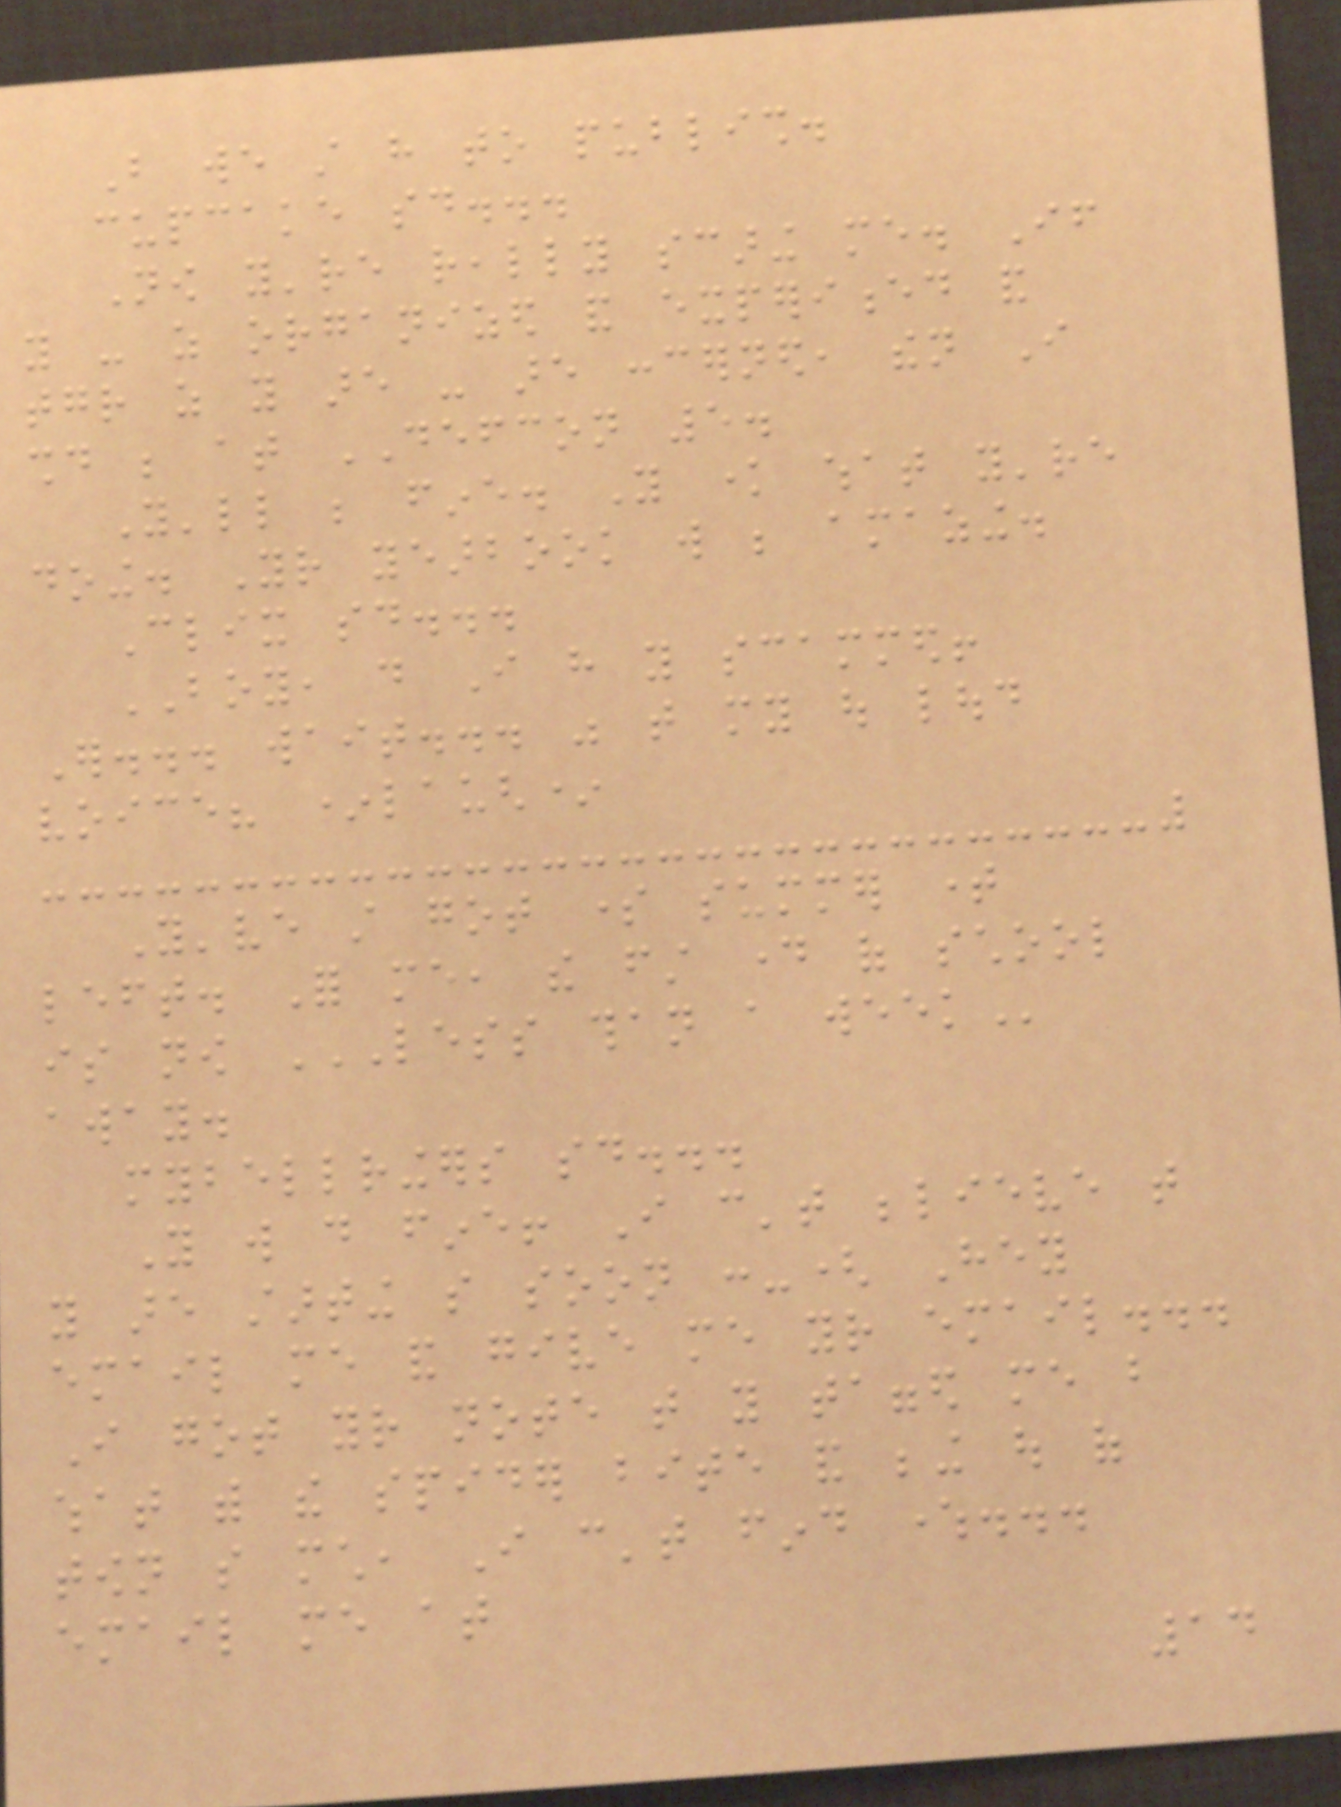But we still have to publish.
cupcake said...
Now you're really scaring me. If
you - as organized and experienced and
together as you are - are concerned, then I
should be at DEFCON 5.
You'll be fine. You know what you're
doing. Your yearbook will be amazing.
Clix said...
BOY, do I have you scammed!
Er... wait... was that my out loud
voice? *laugh*
You've still got some summer time
left. For me, the first day of school
is now LESS THAN A WEEK
away.
mybellringers said...
You will do fine! I can't believe that
you are starting so soon :-( Hey
email me and give me your email...
I got your note that you tagged me but
what with the spider bite and being out of
town so much, I can't find where...
email me at
14
